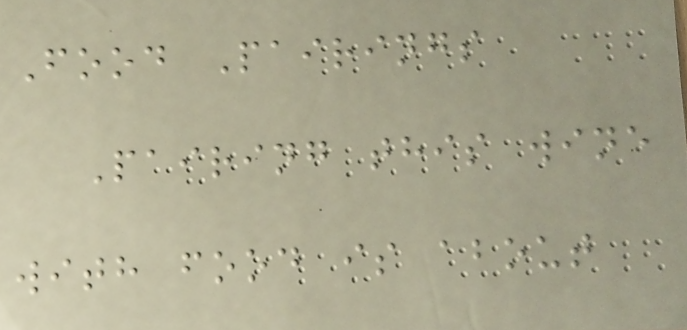Food Pairings
Pairing this wine
with food is about
